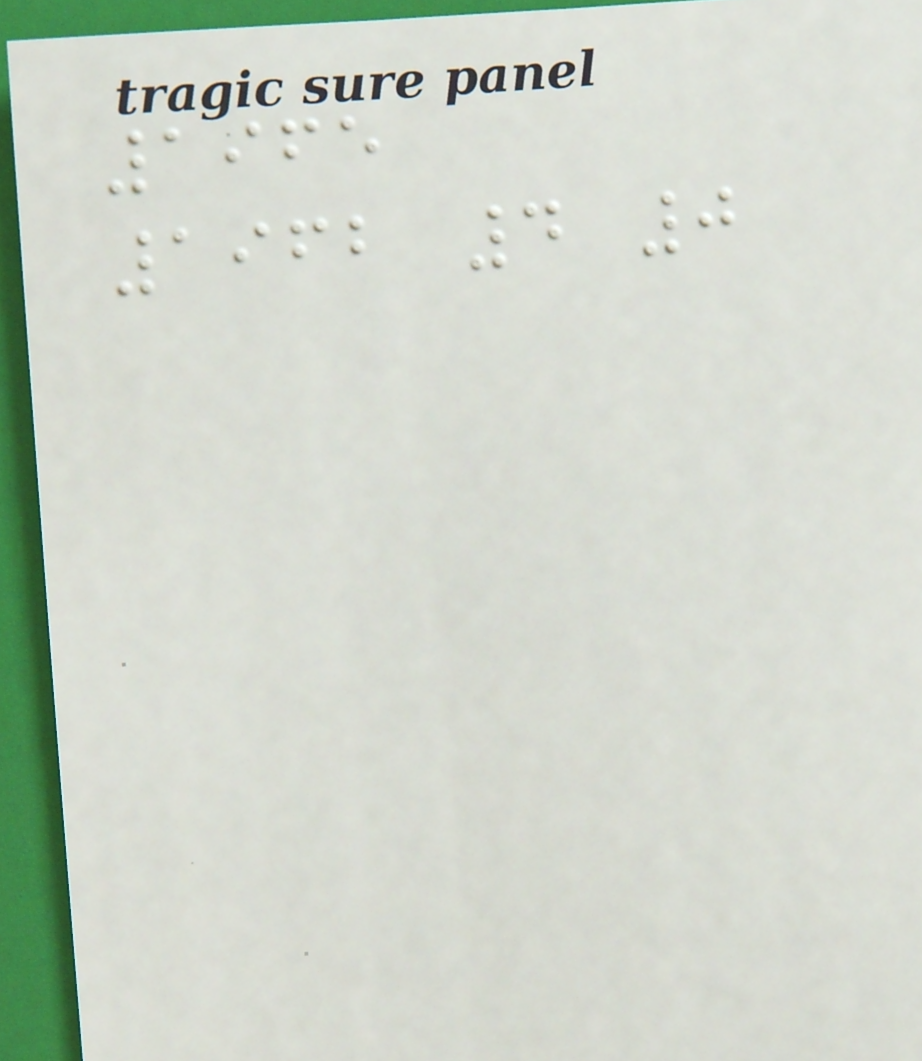1965
1962 4 0
